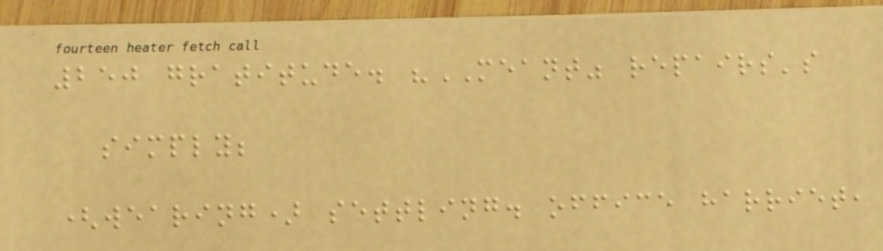250 gratitude. "MEANT" repairs's
simply;
(wearing) settling. office harriet,
